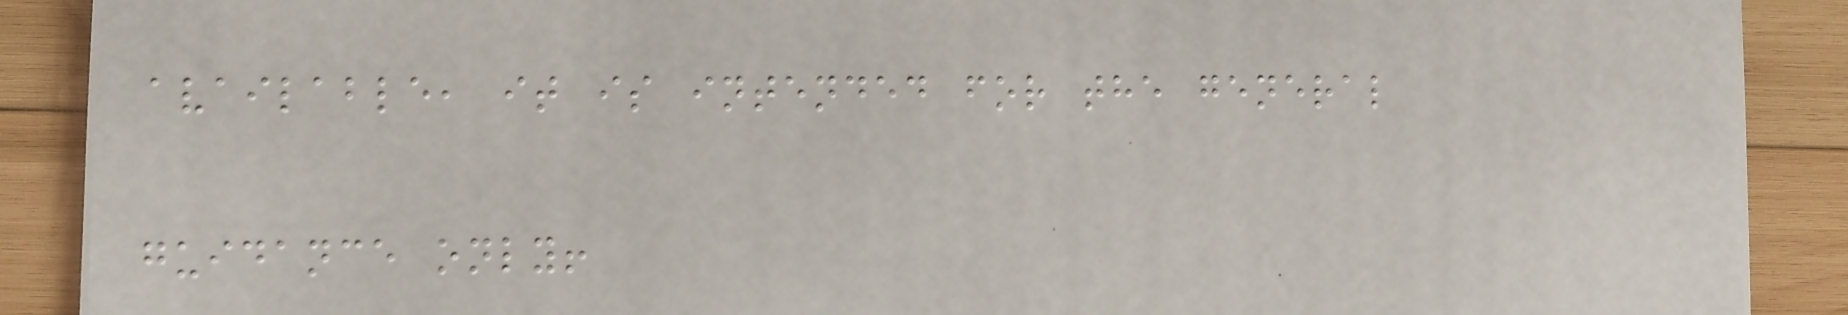available, it is intended for the general
guidance only!
